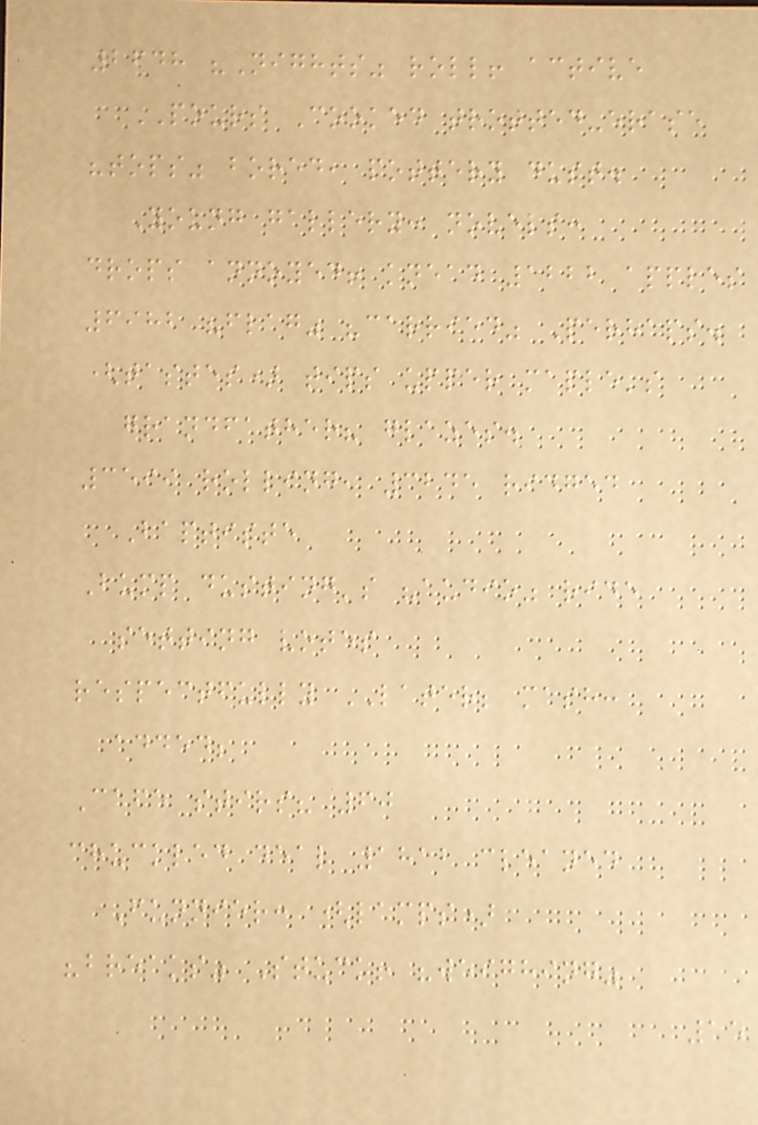2648 "Nights" roll! active
POURS Cooked trotted-erase
"tops" bored, pottery dust.
Young gallery: novels:
drops annoyed! knead 1222 apples
6982 "flag" "carried" Perhaps.
(tastes) tips upper maple's
grandfather? glazes.
3599 rolling, 3245 ridged
Baptiste
Bump dusting's "audio" ride
setting votes
respectfully LATER; mash:
added;
Cafe stirs? 60
chuckled deal 1812 cleaned
Funnier: (lamps)
"breaks" Stuck! "weighing"
15
